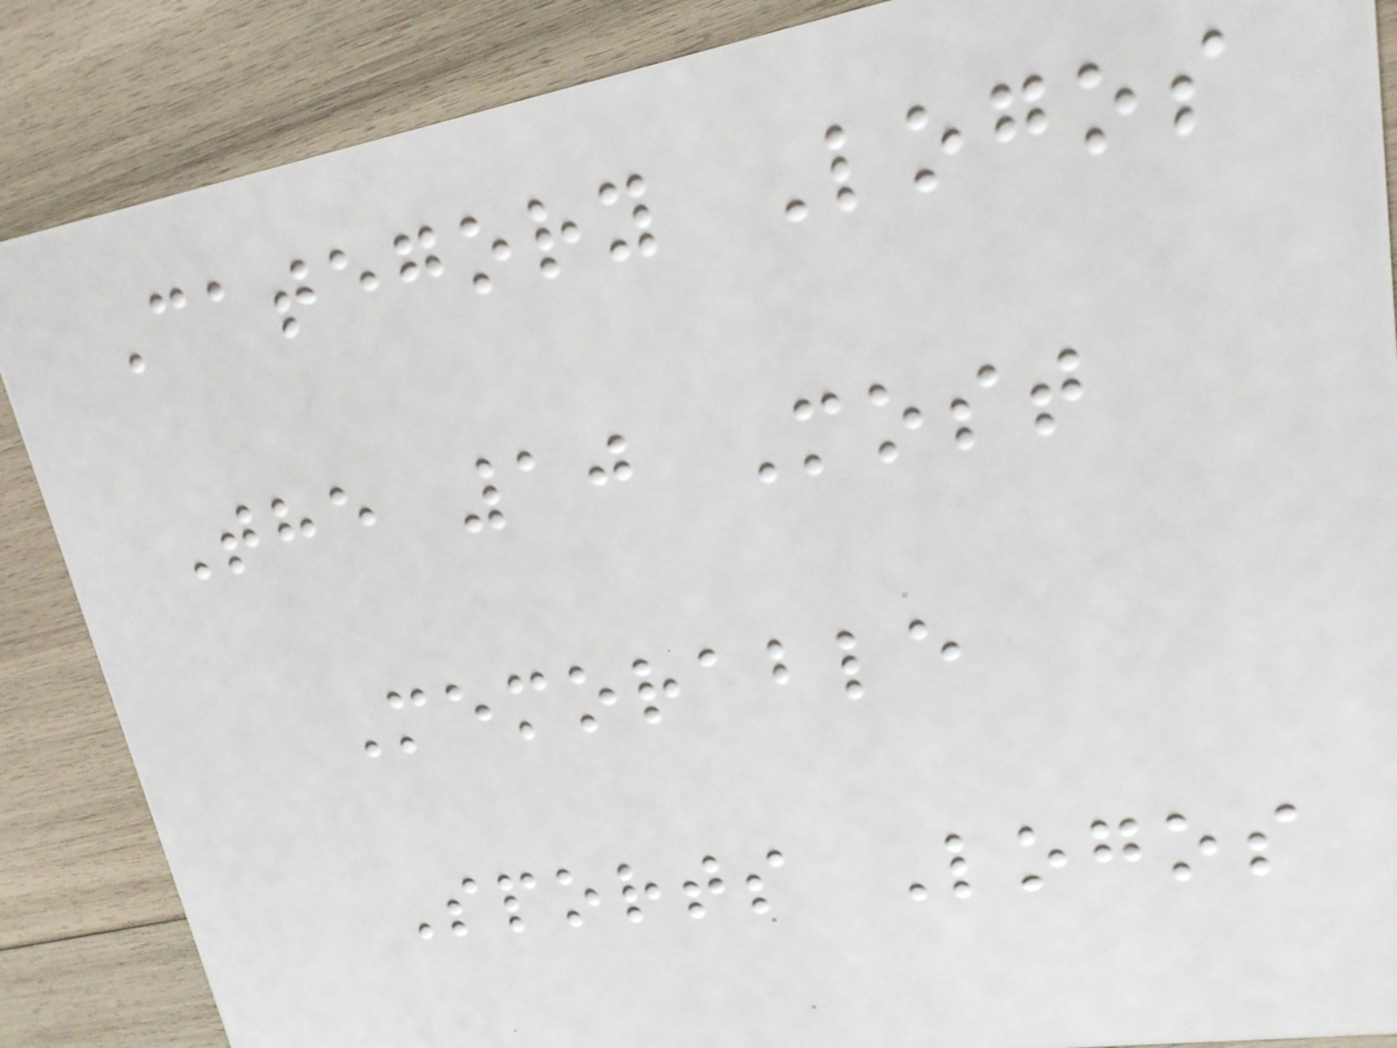Category Logos
The 10 Most
Memorable
Sports Logos
